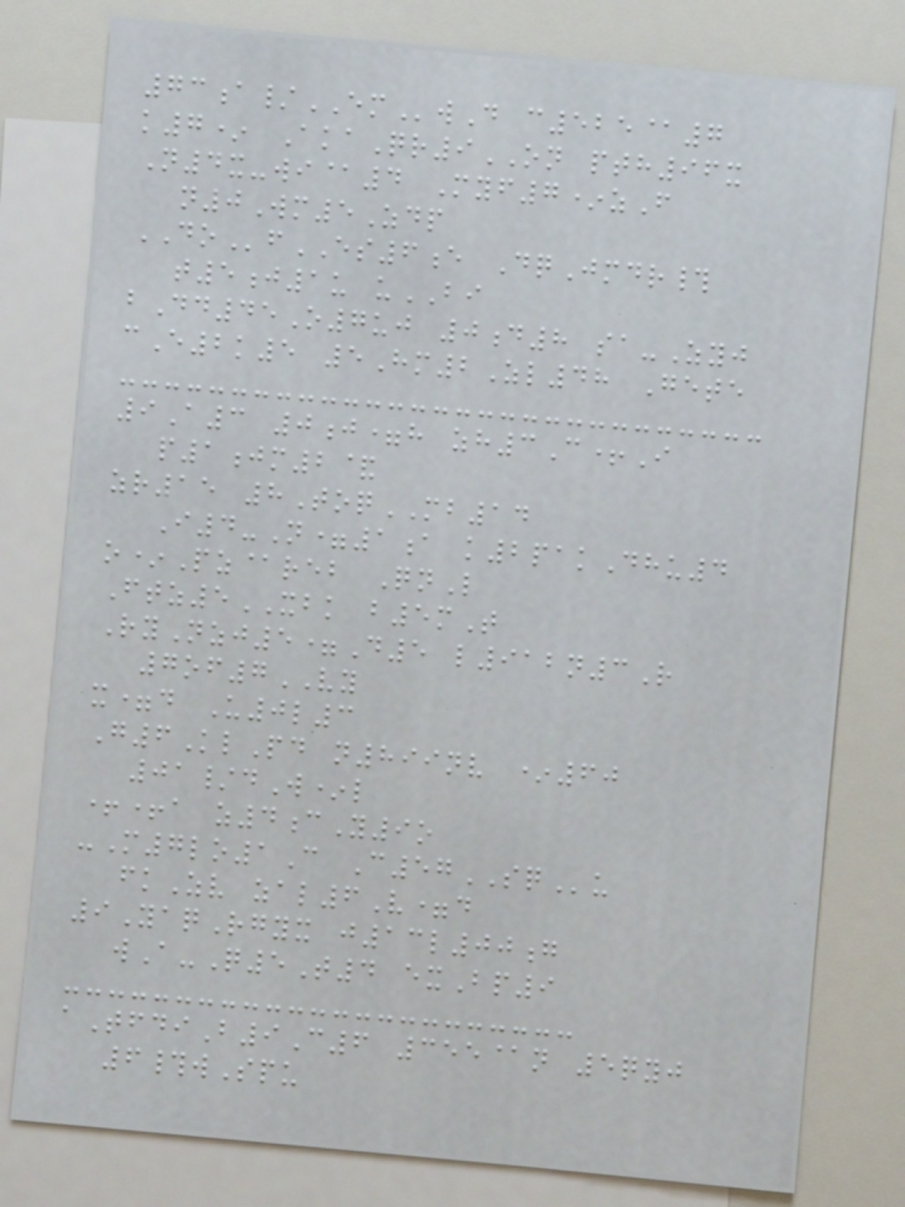73a/EMwD c525@7
k7* AkaQr9ON pth96x
N4x-wi@4 Myf7*zF
n0Wm5Zdp
DOfES6e DqJmdr#
t5j1u uBI
bDd45O7uj 0d8 sa-Zyj
cE2k5 5Hm2Zl48 Gete
9A3 0j=h zh3C+I
p1jm2&
zr15 8ToqMB14
I4-N=1a k2pakDhu4
o*Pz@reb QnL
Ftz5XBK b5mT
RyNzj5=D5 l912n3R
7of7VY
x=d U0l3
G6KlPd n899nv *60
01/dW*l
++a z4cY9o
-M7lo1C C57SQu
fkZv zal6V=d
9YaqRgyx j13l00g
wA-Q5T4 exBp9
aTfdiB9C6 355@n 5qyj
6#wSpu
